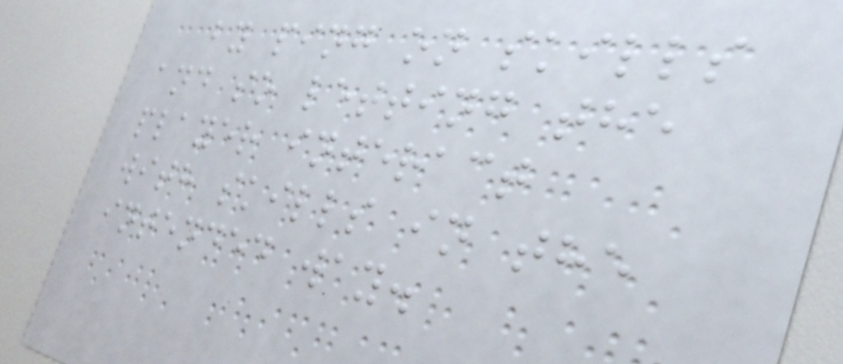by ping on skills
and so letting the
player interact
with skills in the
intended way.
